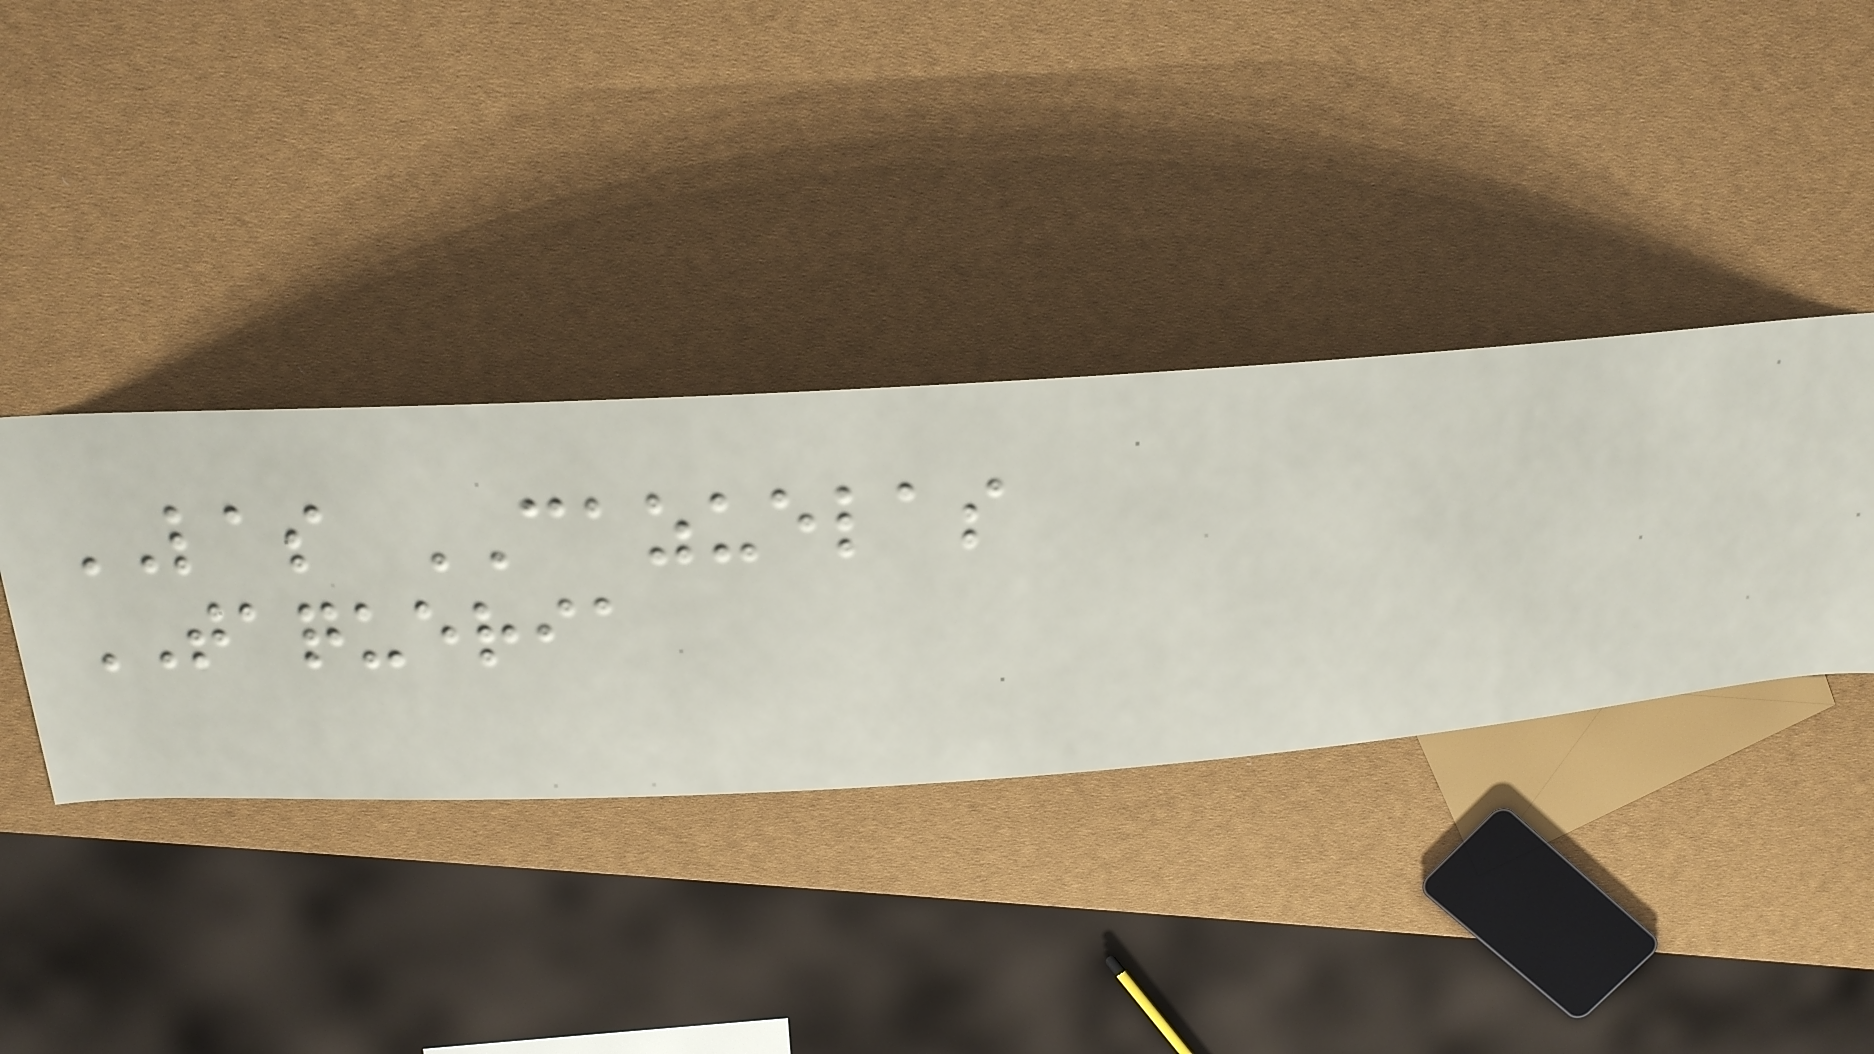LAS CAZUELAS
TAQUERIA
